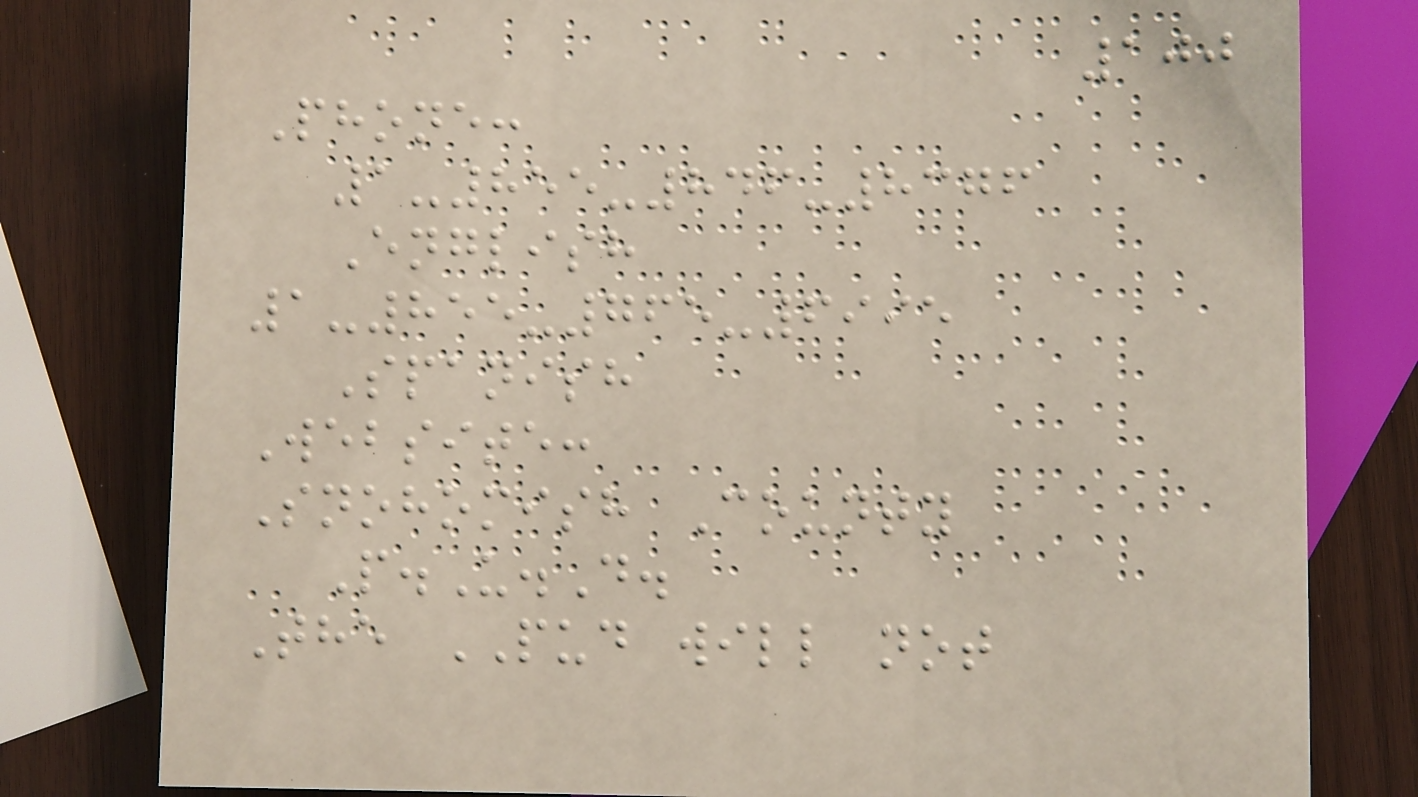100
Phone:
1-855-846-8376
English
1-855-765-6995
Spanish
Website:
Snohomish County
P.U.D.
The PUD will not
